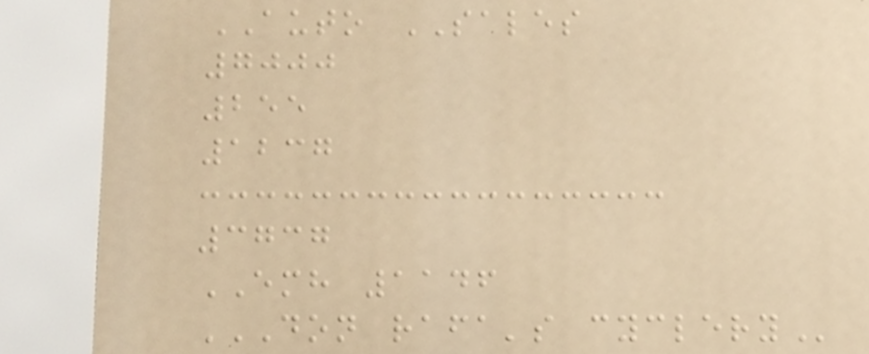AUTO SALES
7000
255
1237
3737
EMH 1146
DON RAFA'S CYCLERY
